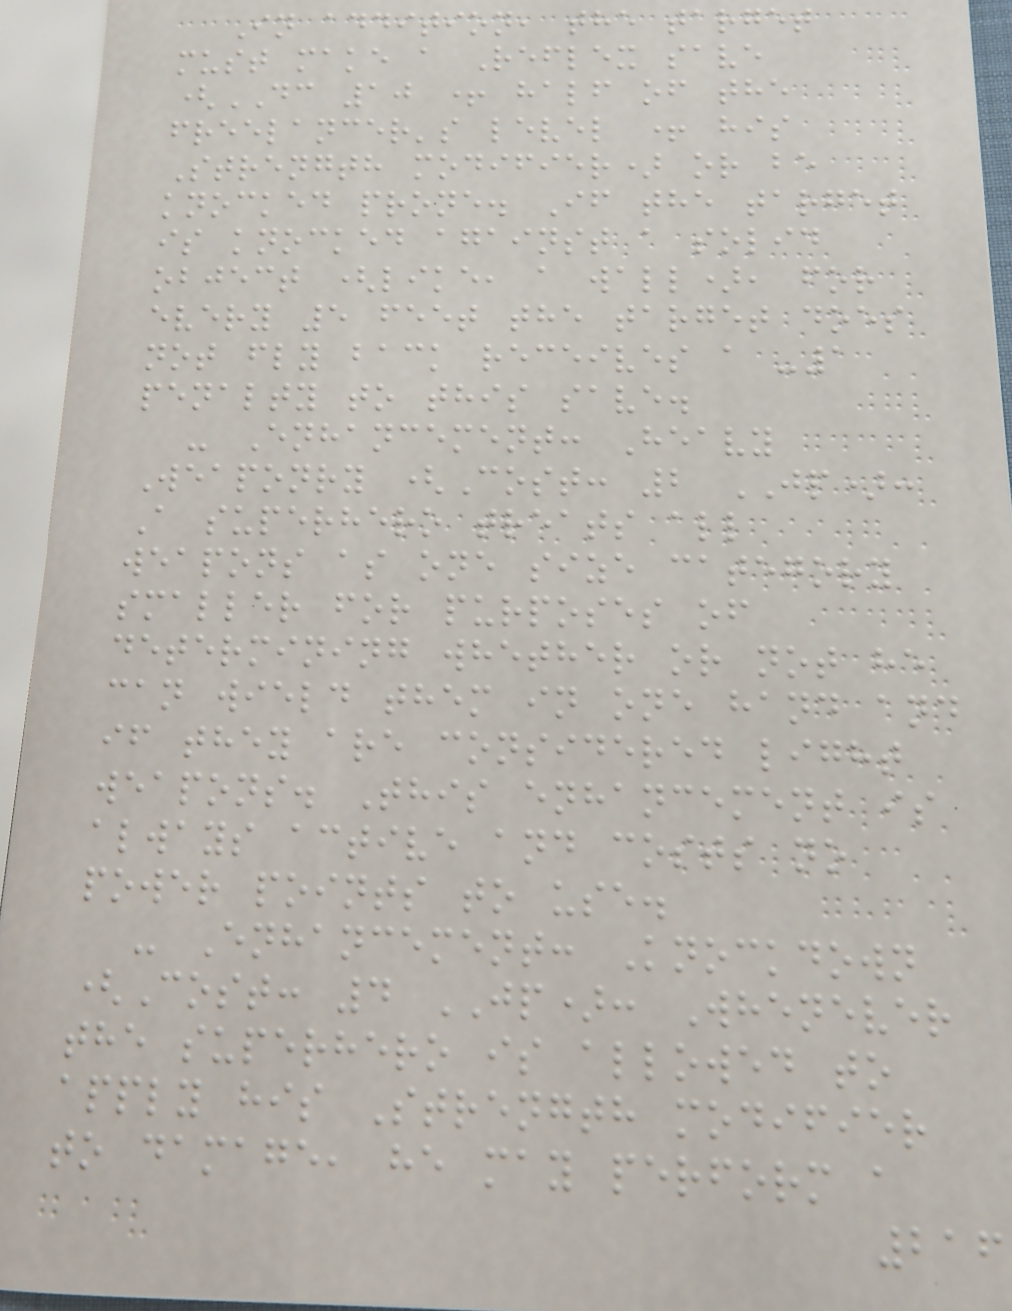In addition, the target
must make a Reflex save
(DC 10 + half of the
freelancer's level + his
Strength modifier) or be
knocked prone. If the target
is knocked against a solid
object (like, a wall), for
every 5 feet the target does
not fly back receives a -1
penalty to this save.
- Enhancement: Heavy
Weaponry (Cost: 2 JP):
A superhero treats all
weapons as one size category
smaller for purposes of
determining whether or not he
can wield them in one hand and
if they are considered light
weapons. This enhancement is
always active and costs no
power points to use.
- Enhancement: Knockdown
(Cost: 4 JP): Whenever
the superhero is allowed to
apply his Strength modifier
to damage, he may perform a
216
